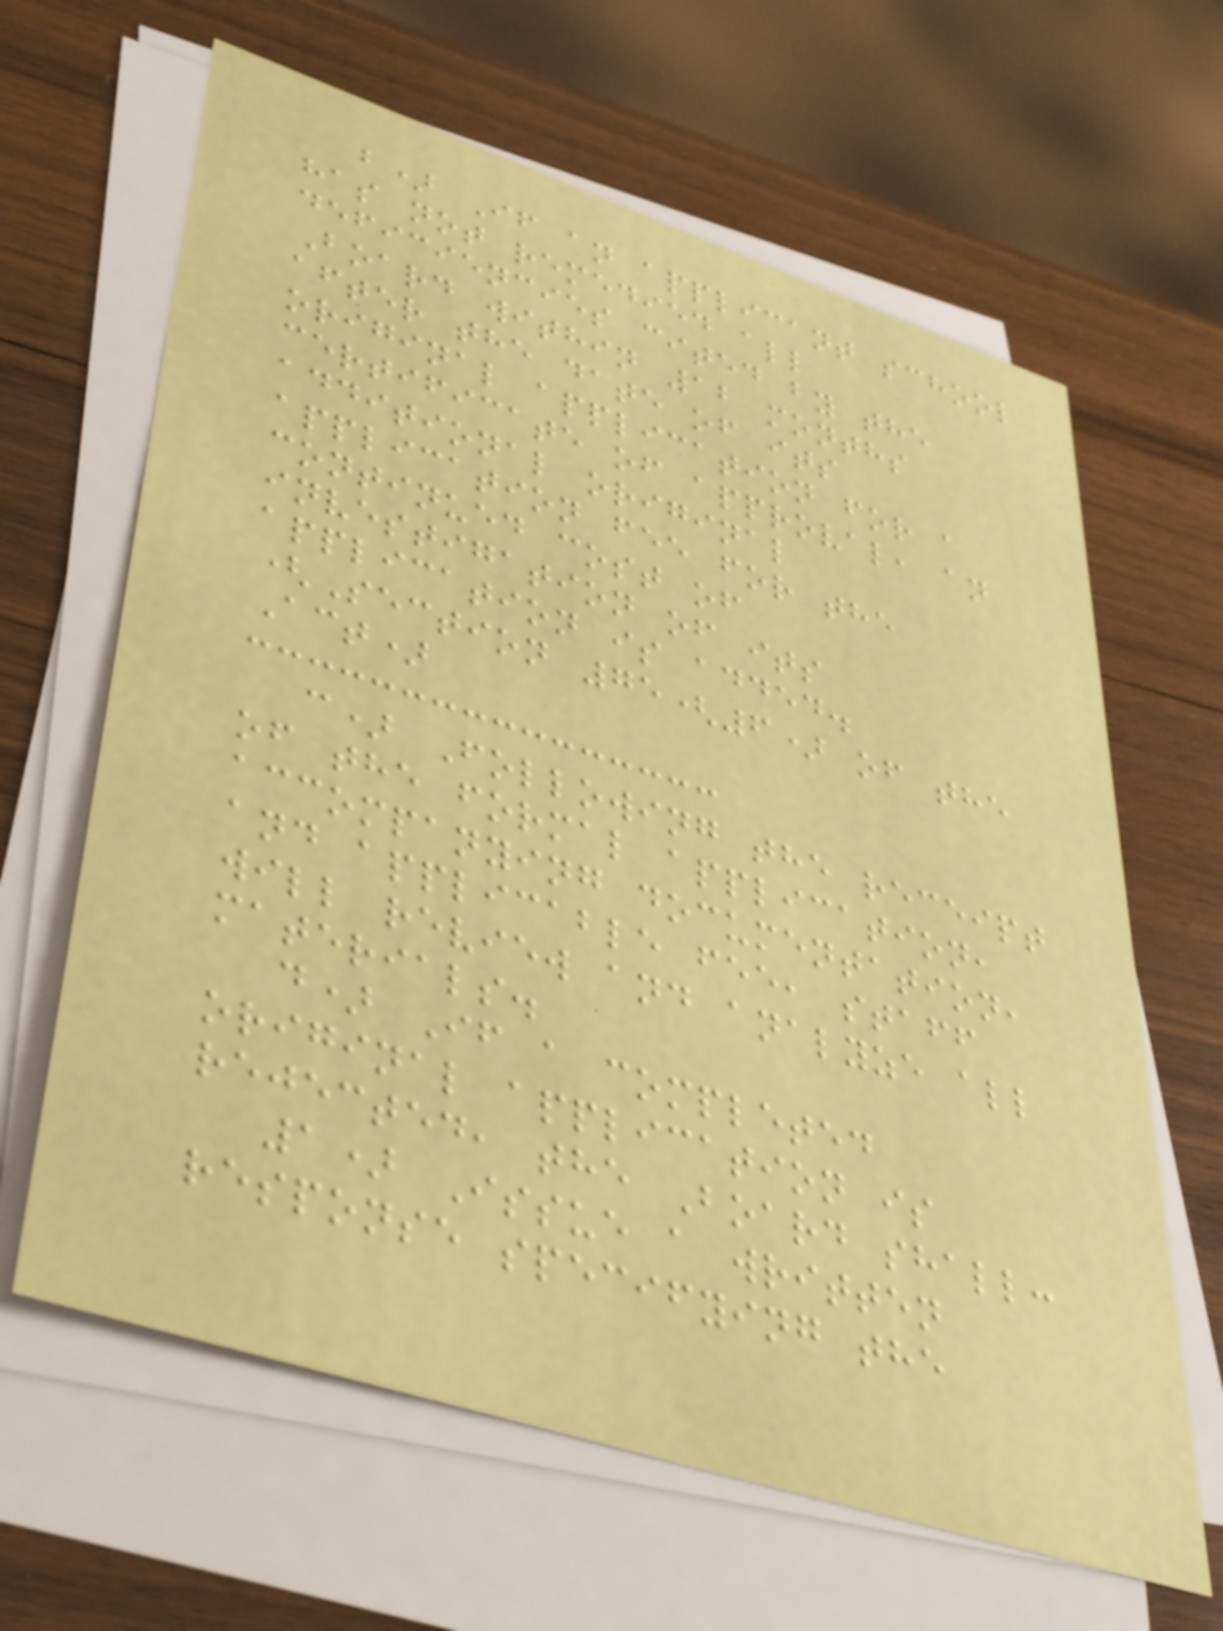b) If an applicant school
has not remedied all
deficiencies cited by the
Board within 12 months
after the date of its
original application for a
certificate of approval, an
additional original
application fee for the
continued cost of
investigation of its
application is added.
(Section 75(6) of the
Act)
c) Following the receipt
of the formal application,
accompanying documentation,
and applicable fee, staff
will review and analyze all
materials.
d) If a completed
original application is
rejected, the Board shall:
1) Issue a written
response specifying the
